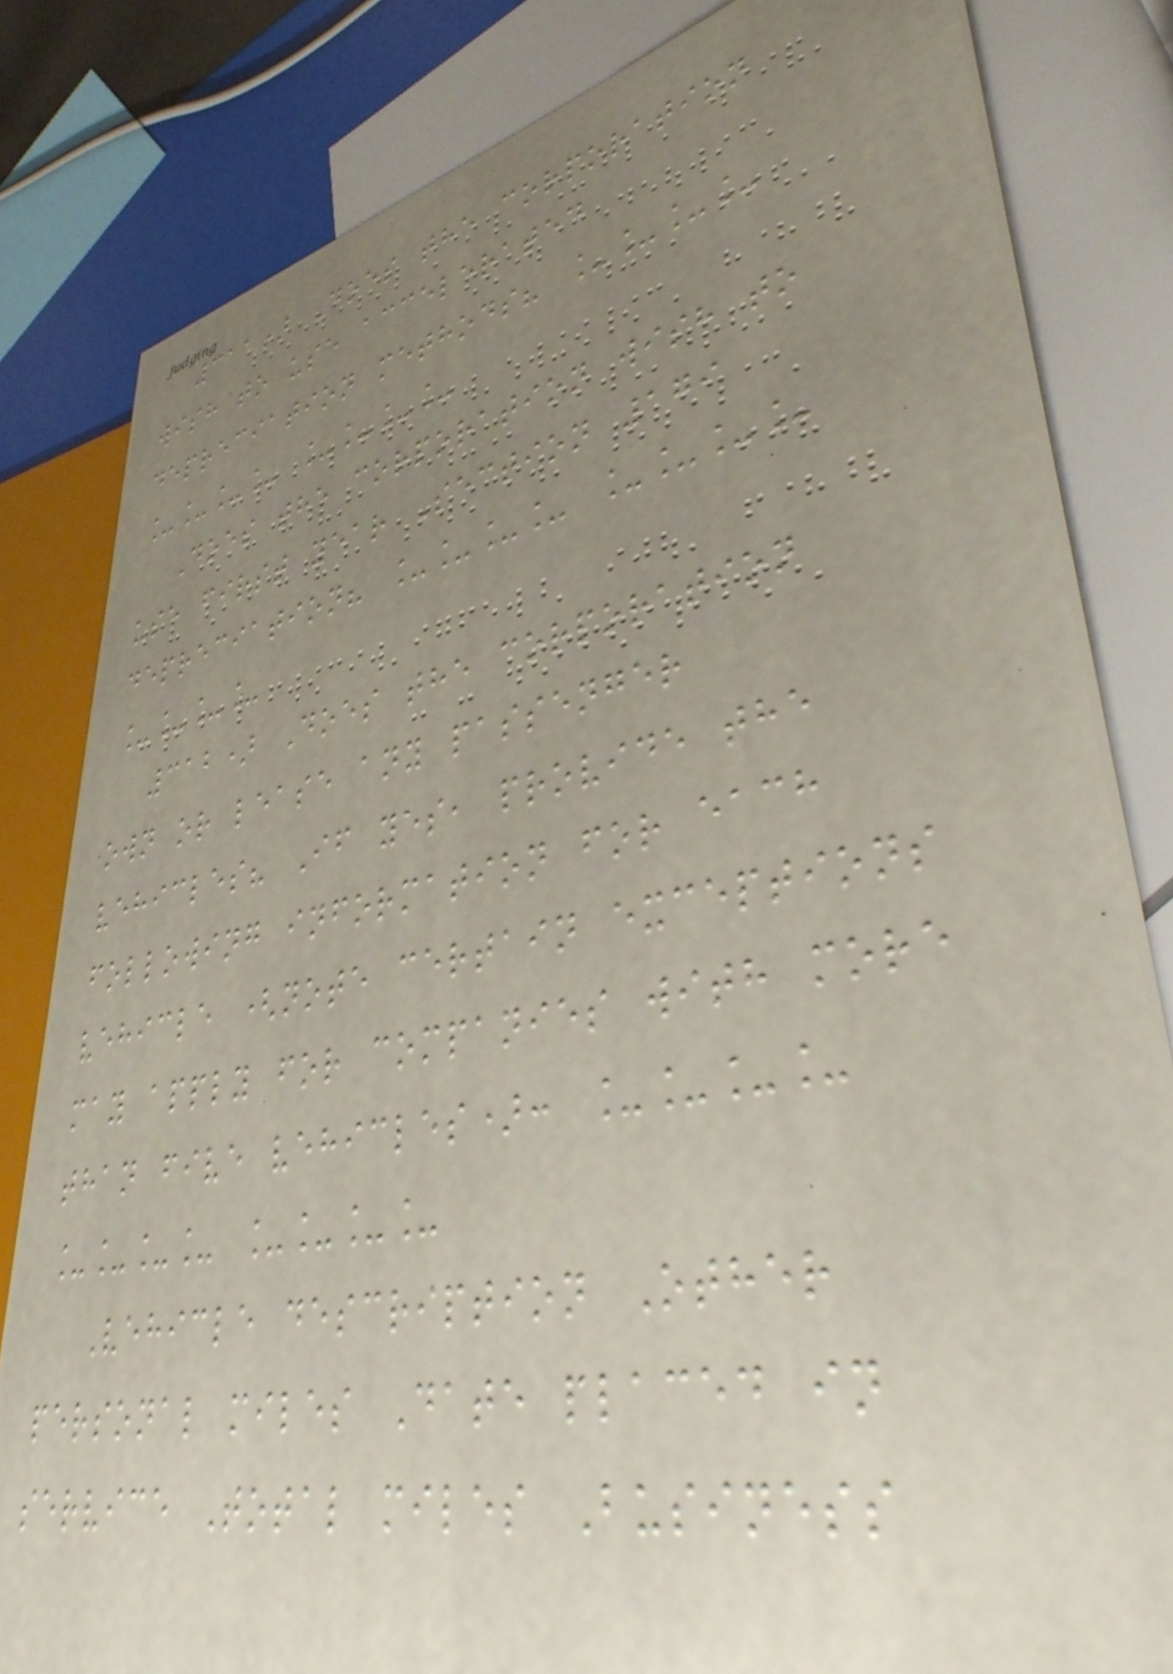311) Does the corporation
wish to use accelerated
depreciation methods? ____
____ ____
Does the corporation wish to
use first year Section 179
depreciation? ____ ____
____
312) Does the corporation
own or lease any passenger
vehicles? If yes, provide the
following information for each
vehicle (note certain exceptions
may apply for companies with more
than five vehicles): ____
____ ____
Vehicle description Other
personal miles Date placed in
service Total miles Business
